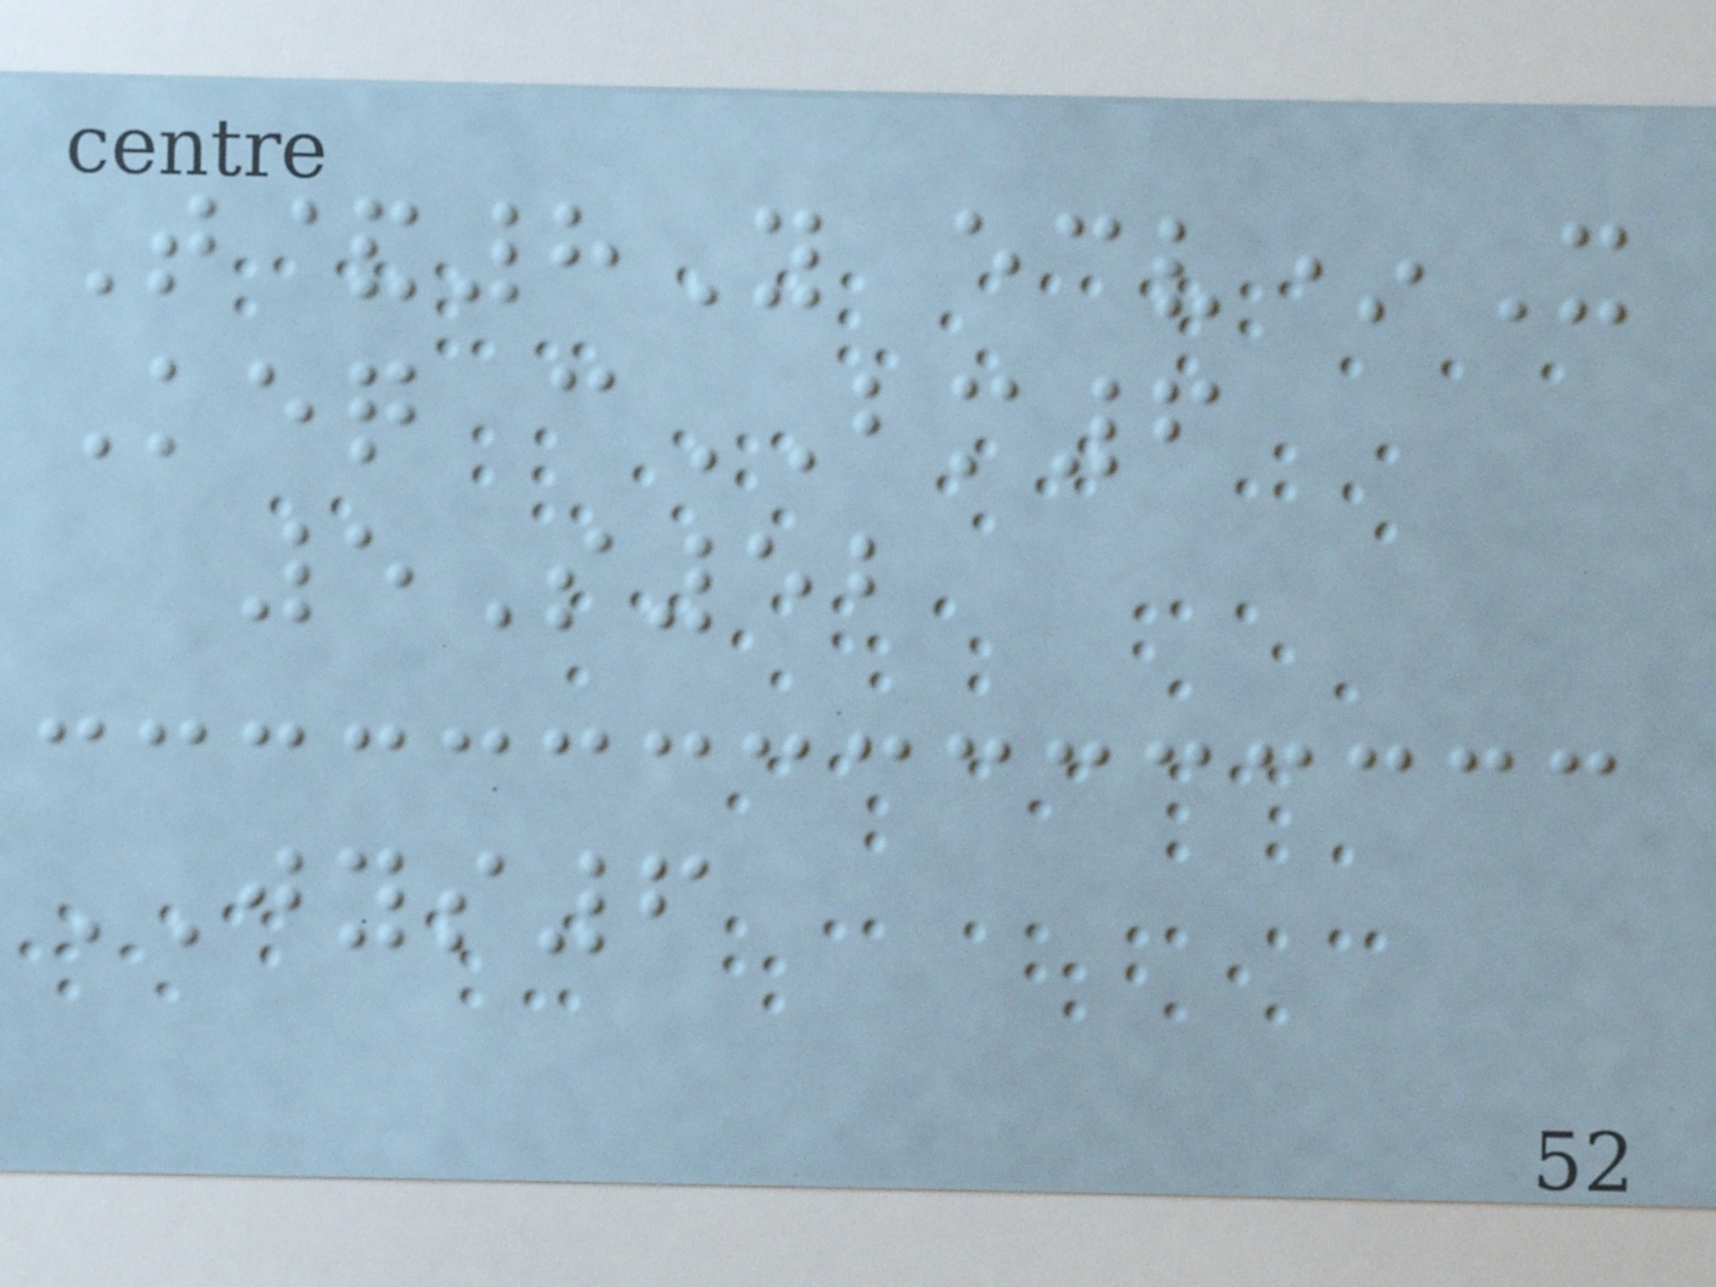T&8Y ecv*X
Keq cBM6
5S52
JYS6
